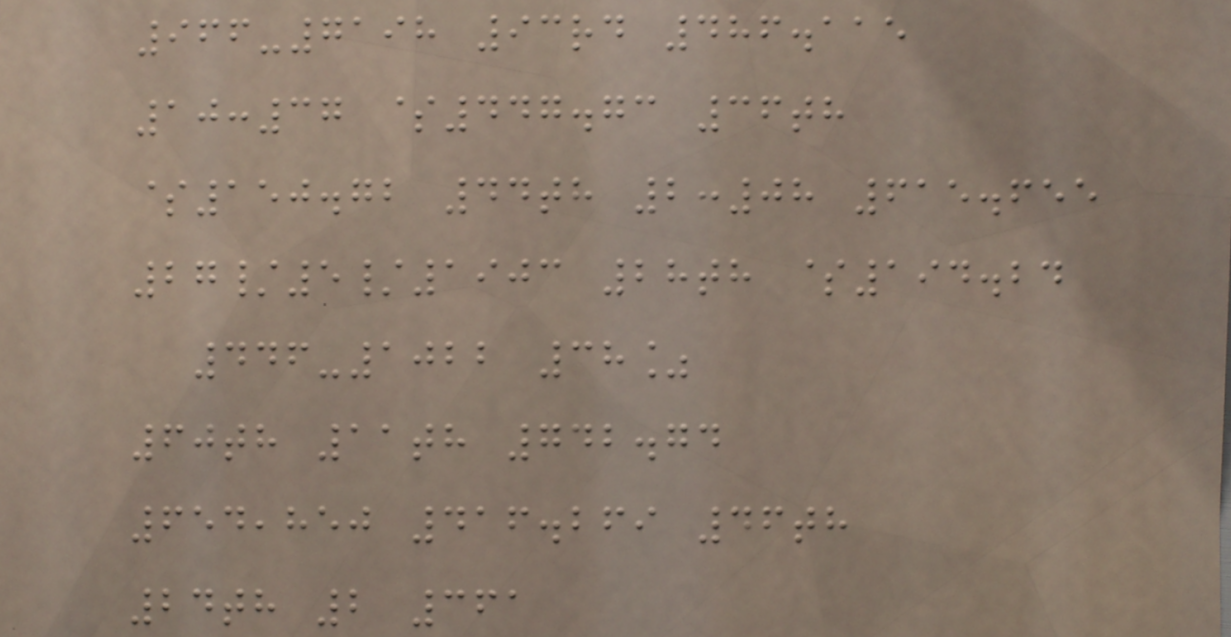966-7198 93rd 486.115
10:37 $447.73 36th
$150.72 44th 2:08 615.655
27/5/1903 28th $194.24
446-1022 38%
60th 11th 742.74
654,850 416.269 46th
24th 2 361
